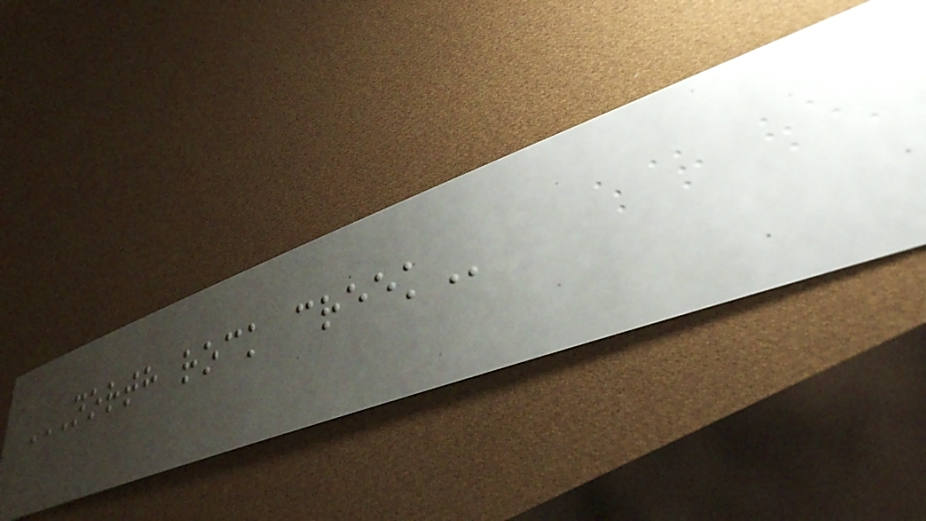NORTH ROCK CREEK
